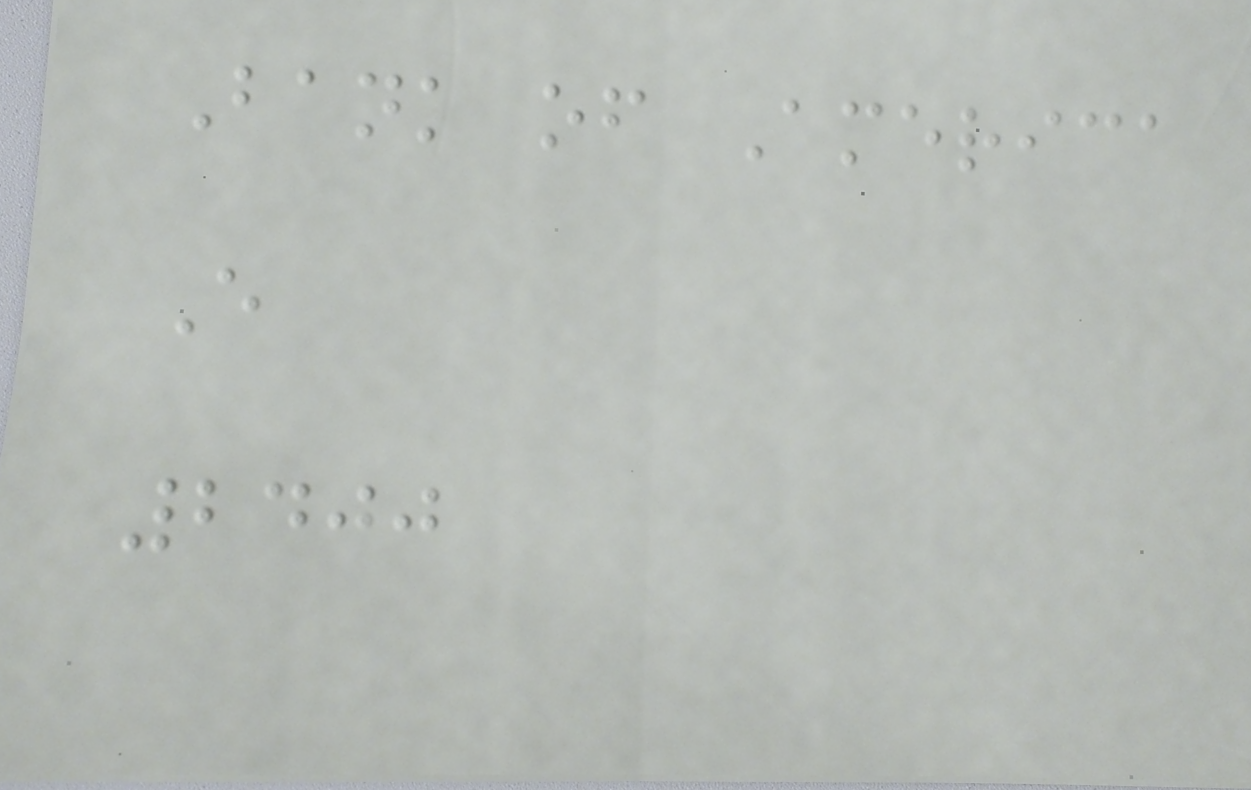Bank of America
E
2400
